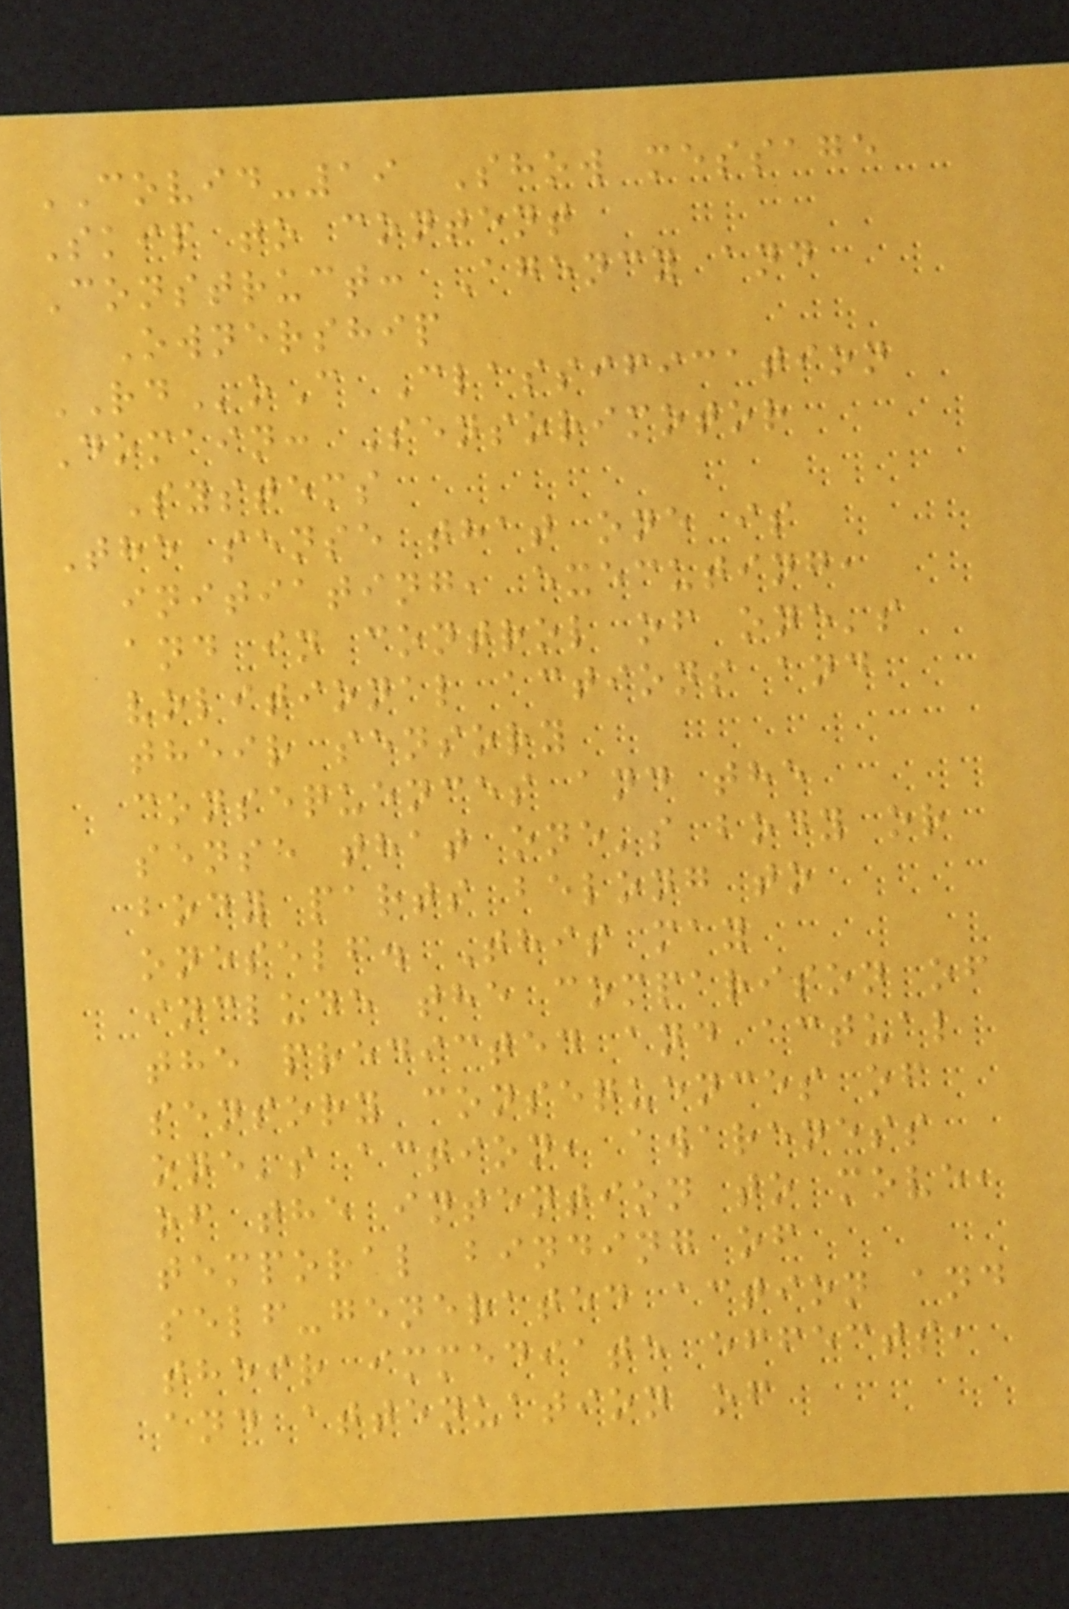COVID-19 Show message
Skip to content
Construct: Agency and
Ownership
RDoC Classification
Domain: Sensorimotor
Systems
The sense that one is
initiating, executing,
and in control of one's
volitional actions and
their sensory
consequences and the
sense that one's body or
body parts belong to
oneself. This may
include the comparison of
the predicted and actual
sensory consequences of
one's action, awareness
of the intention to move,
temporal binding of
self-generated action and
their immediate effects,
and attenuation of
